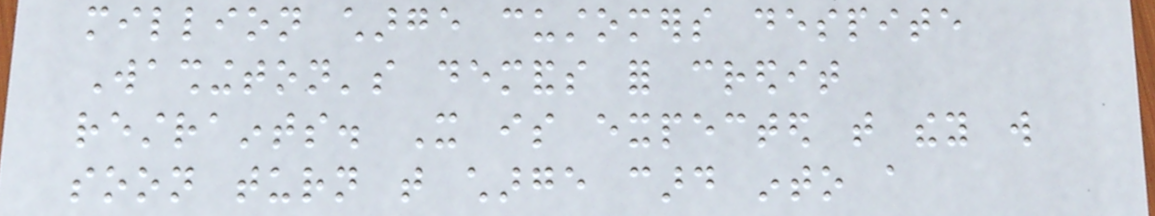million charge customers despite
Washington's demands for credit
restraints. It is expected that they will
soon turn that charge card into a
